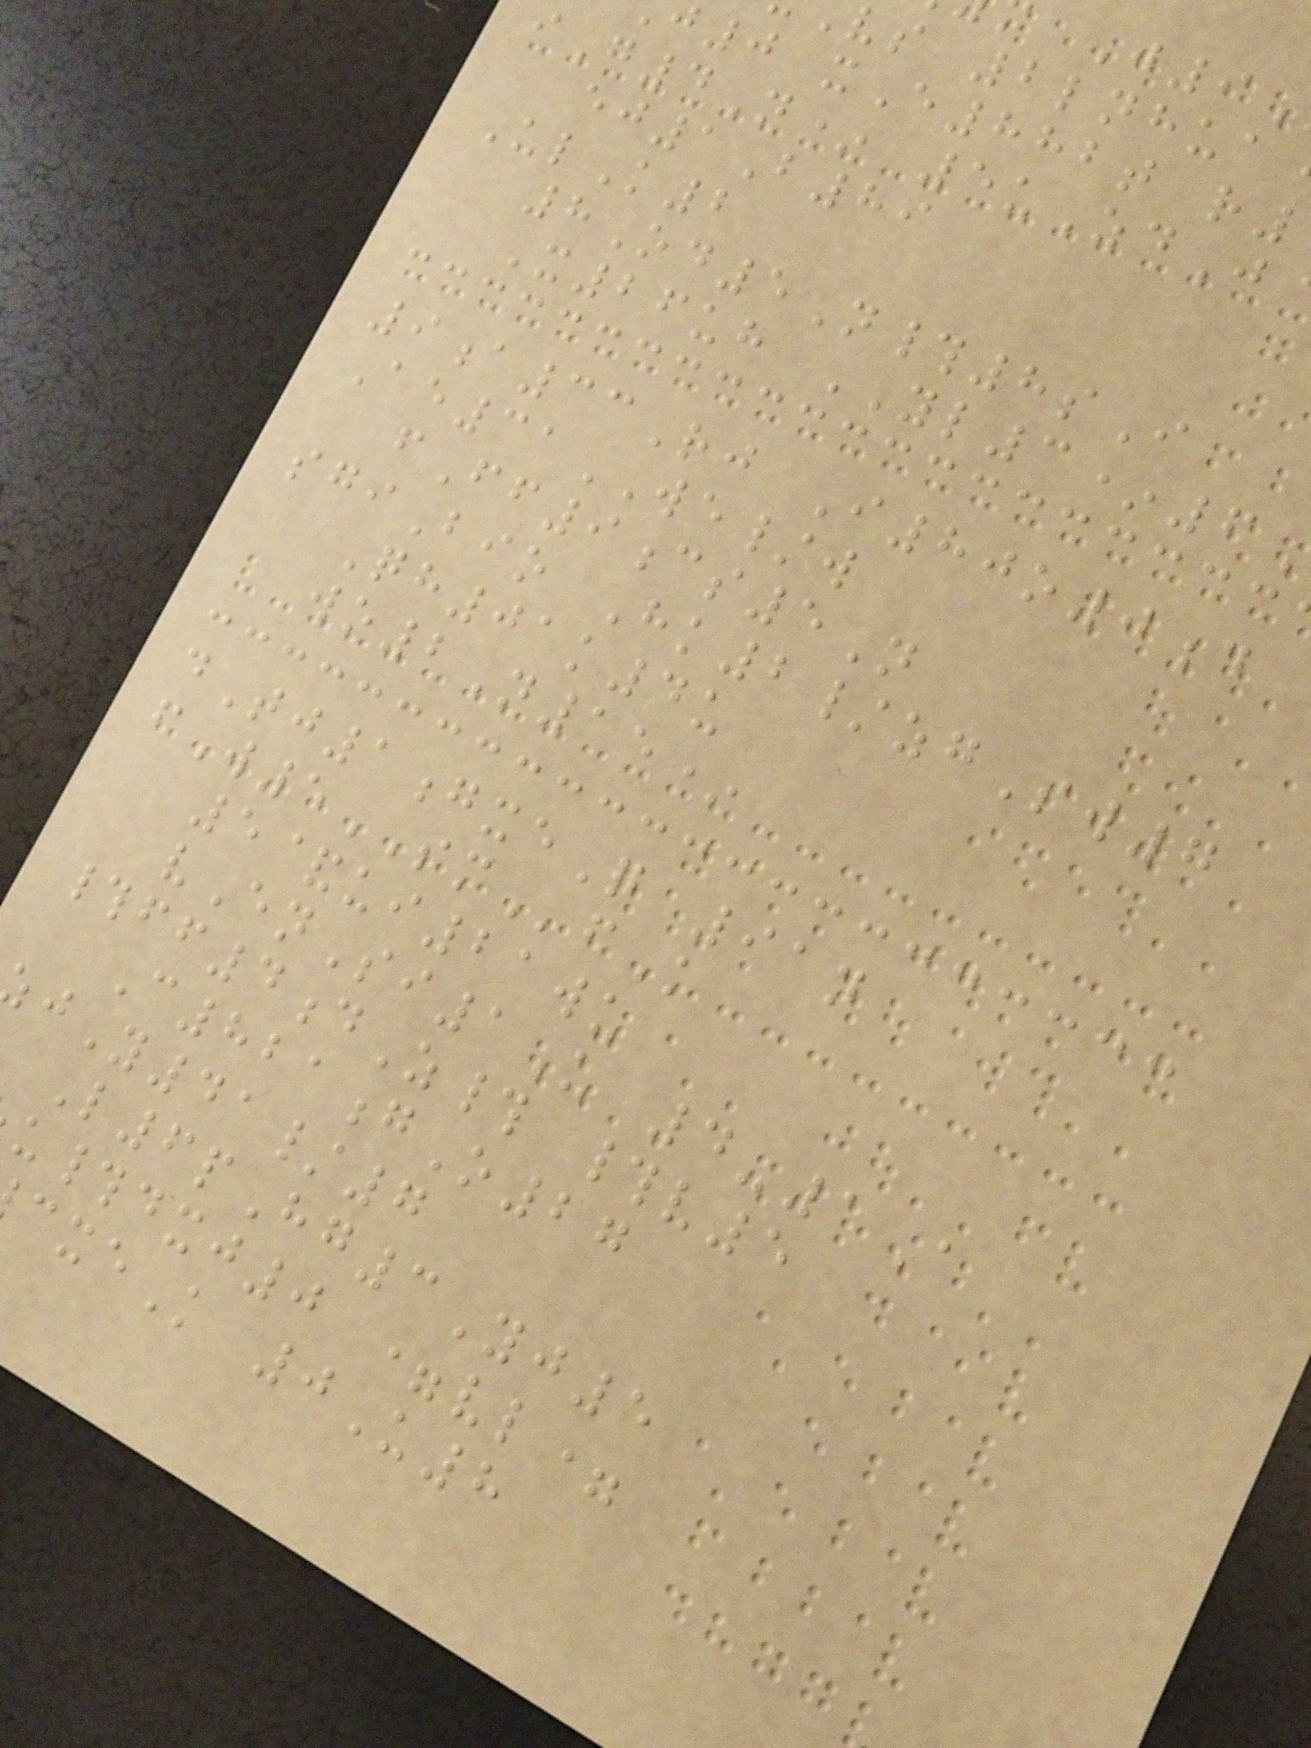vs 2lnhua
0 xE882t r
iG4N* 5uZdJ
ej1B89
UlK2
8Od5N#8sI
X26uh YL3*6
9a33Rj I80o0d
Ae31WE/w
fFf9cs5N
sgiBio Hk2/zgSw7
Qh01k4u
wo2N15*
dTj1gxeQ 91n
fW5SMfK
5&ui21wu
vEnSi1U 4-1A
#ff4dZ# #v5
C821gO27
jY41/7
L6pHg3Yj5
u#dxj0 =vl=
xeK 0U8
